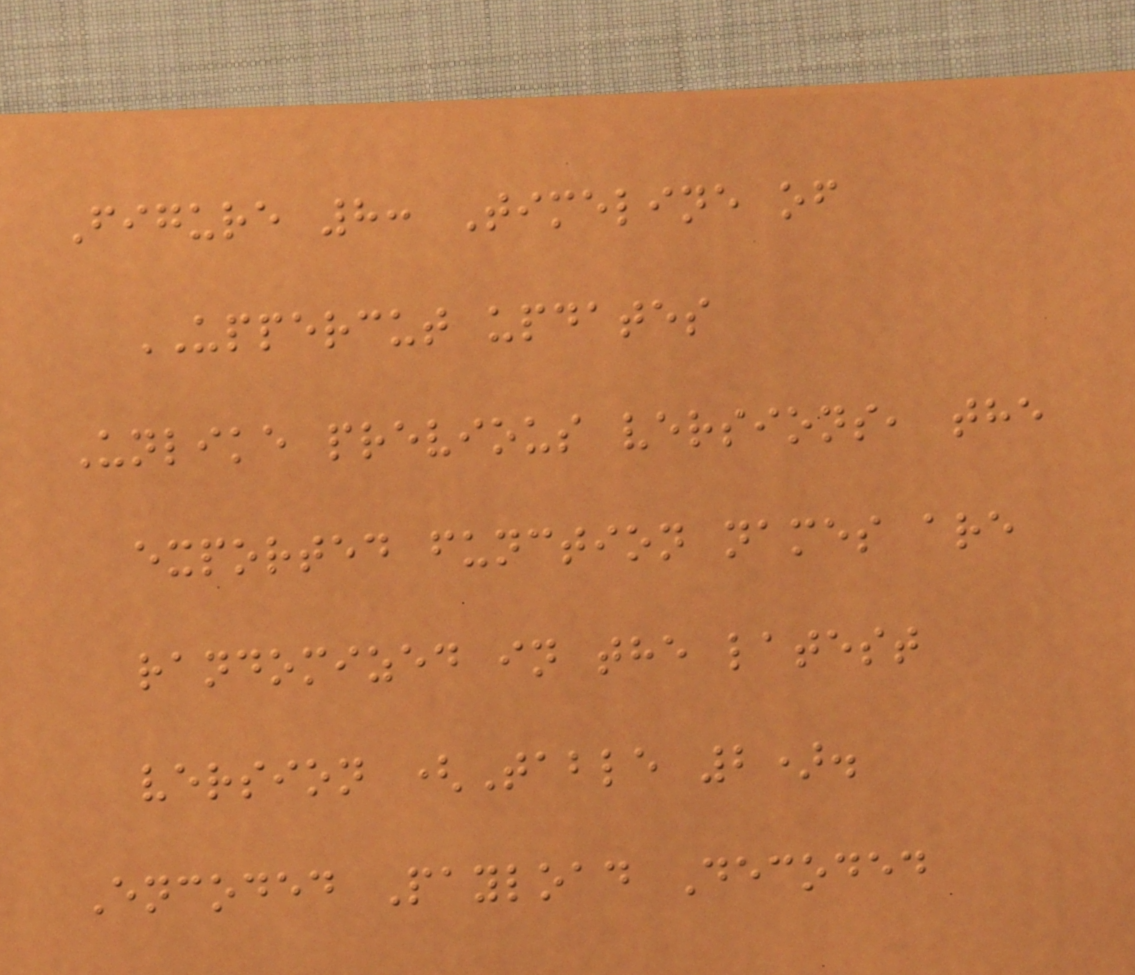Figure 8: Timeline of
UPPERCUT updates
Unlike previous versions, the
exported function names are
randomized in the latest
version (Table 2).
Encoded Payload Decoded
